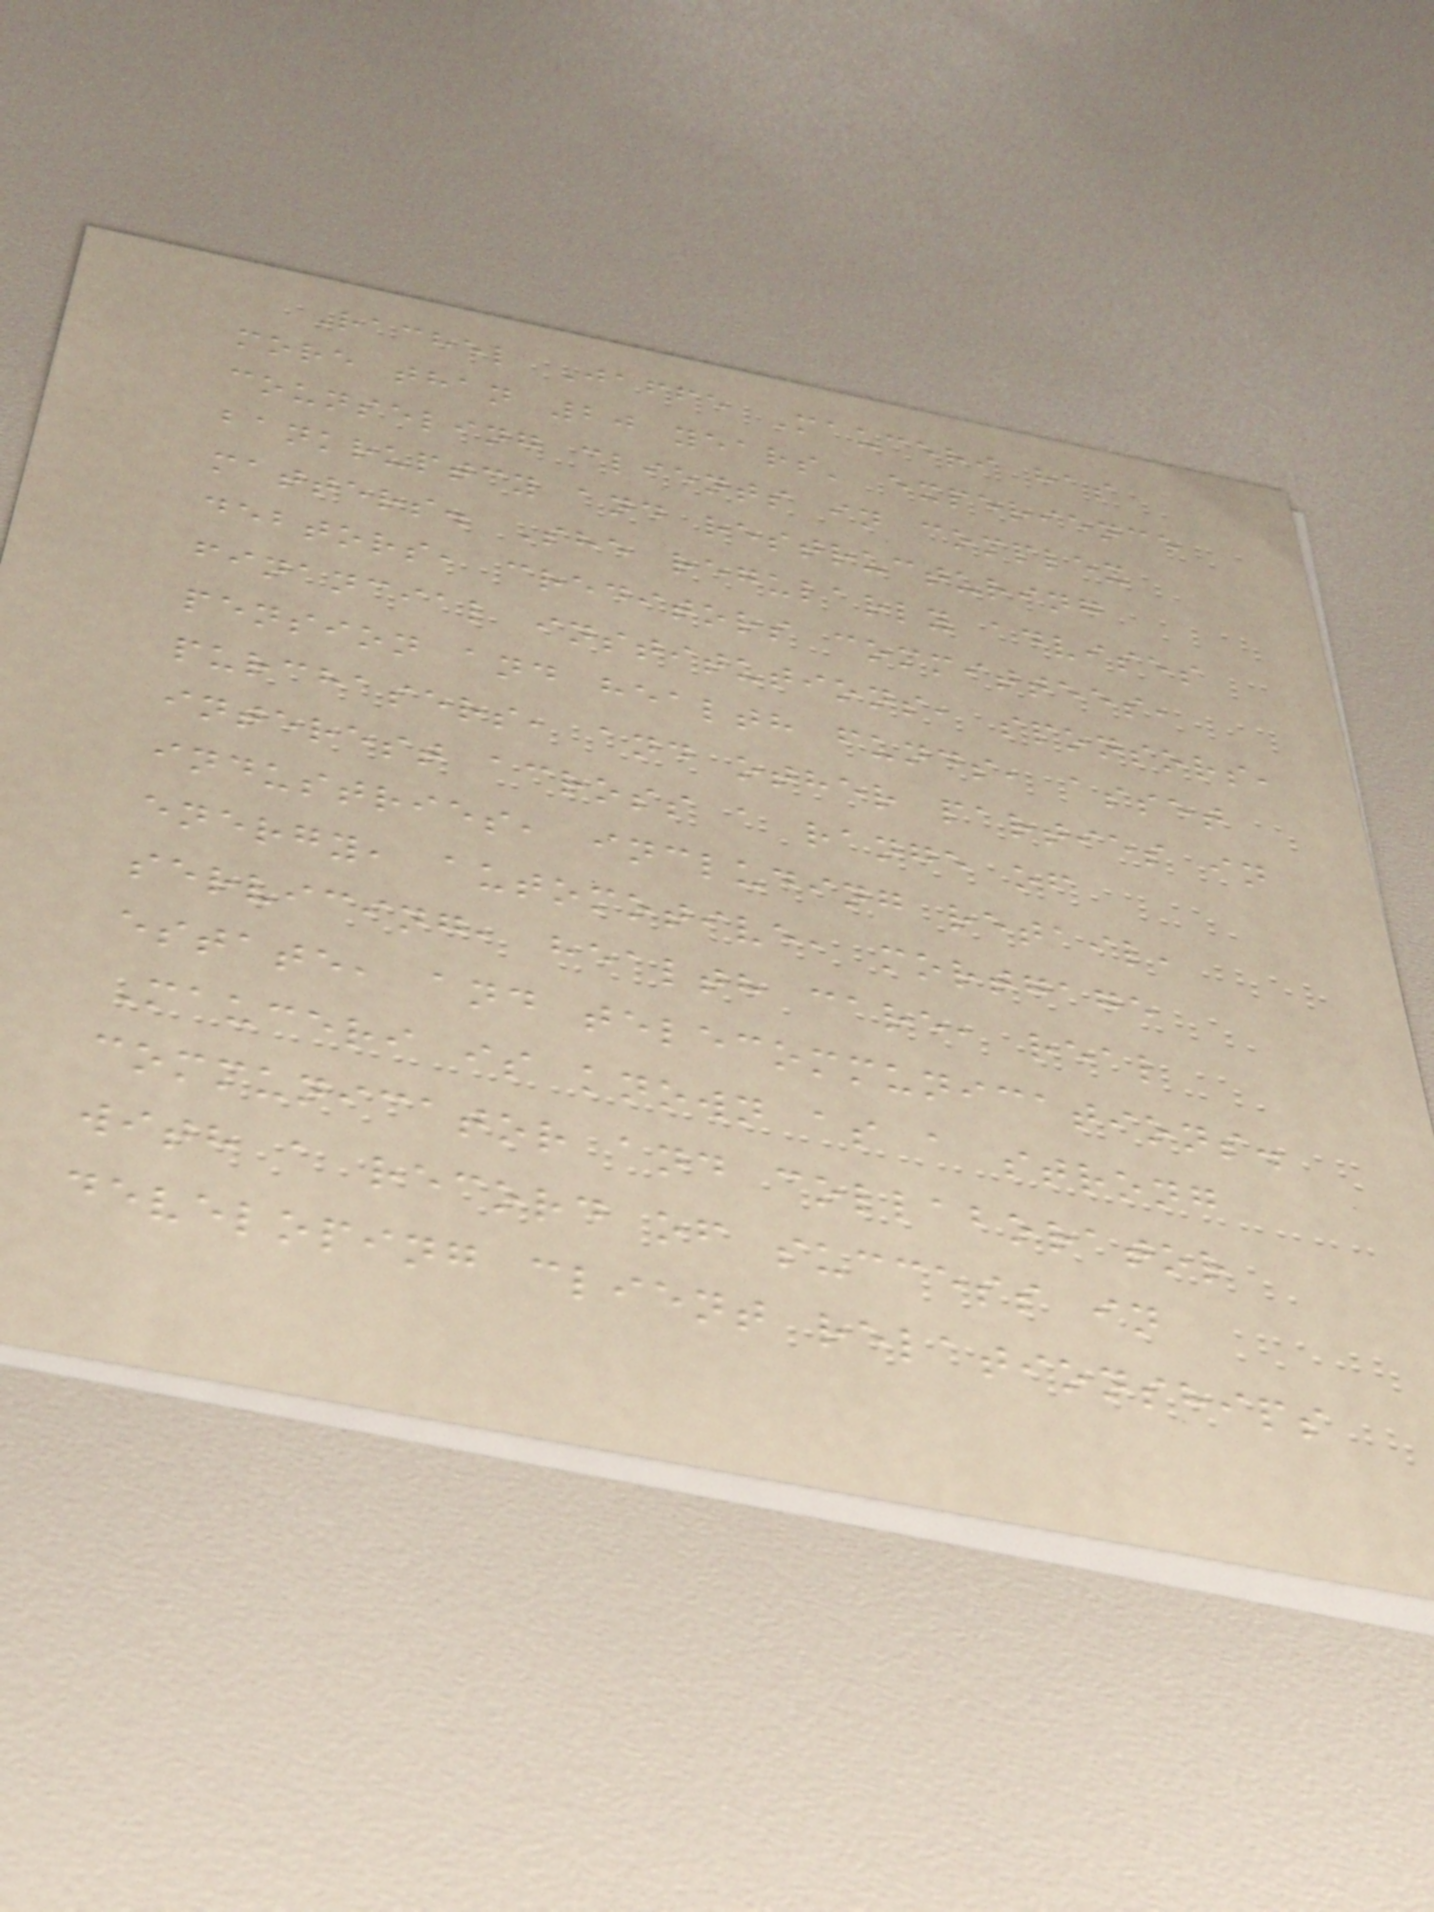Rachel Jaffe Mauceri has
more than 20 years' experience
counseling clients in complex
bankruptcy and restructuring
matters. She regularly advises
debtors, creditors committees,
financial institutions, sponsors,
pension and health funds, asset
purchasers, and other parties in
interest across a range of
industries, including retail,
energy, automotive, mortgage
servicing, health care, real
estate, and telecommunications.
Mauceri is known as a strong
communicator and collaborator
with a record of success in
developing client relationships
